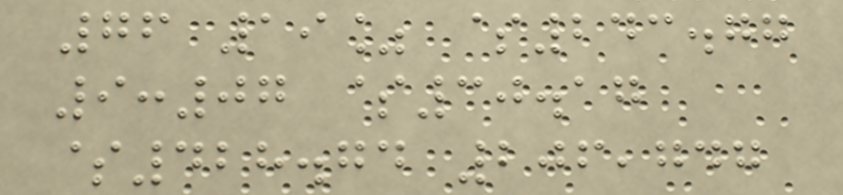76 19% $243.77
9:07 $30.17
$428.74 206,747
